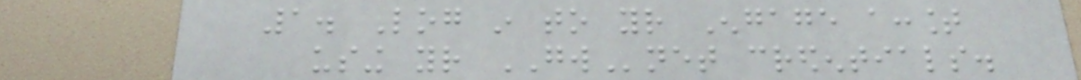1. Log in to your Engage account
using your GWnet credentials.
